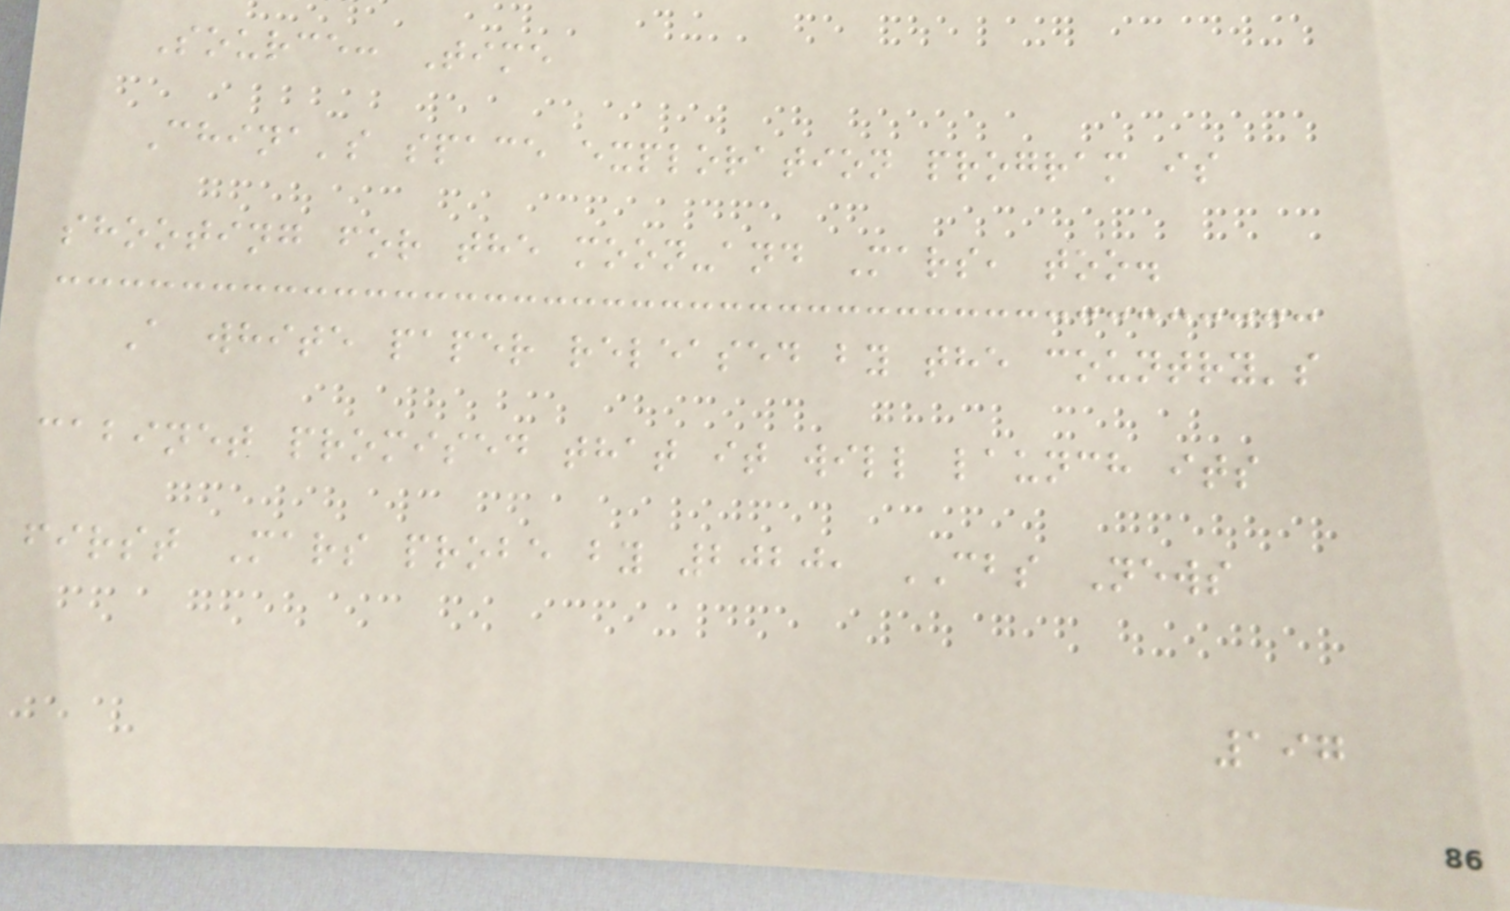Source: Time
China's space exploration program is
shooting for the moon-and Mars, too.
A white paper released by the country's
cabinet promised that it will launch its
first Mars probe by 2020, CBS News
197
